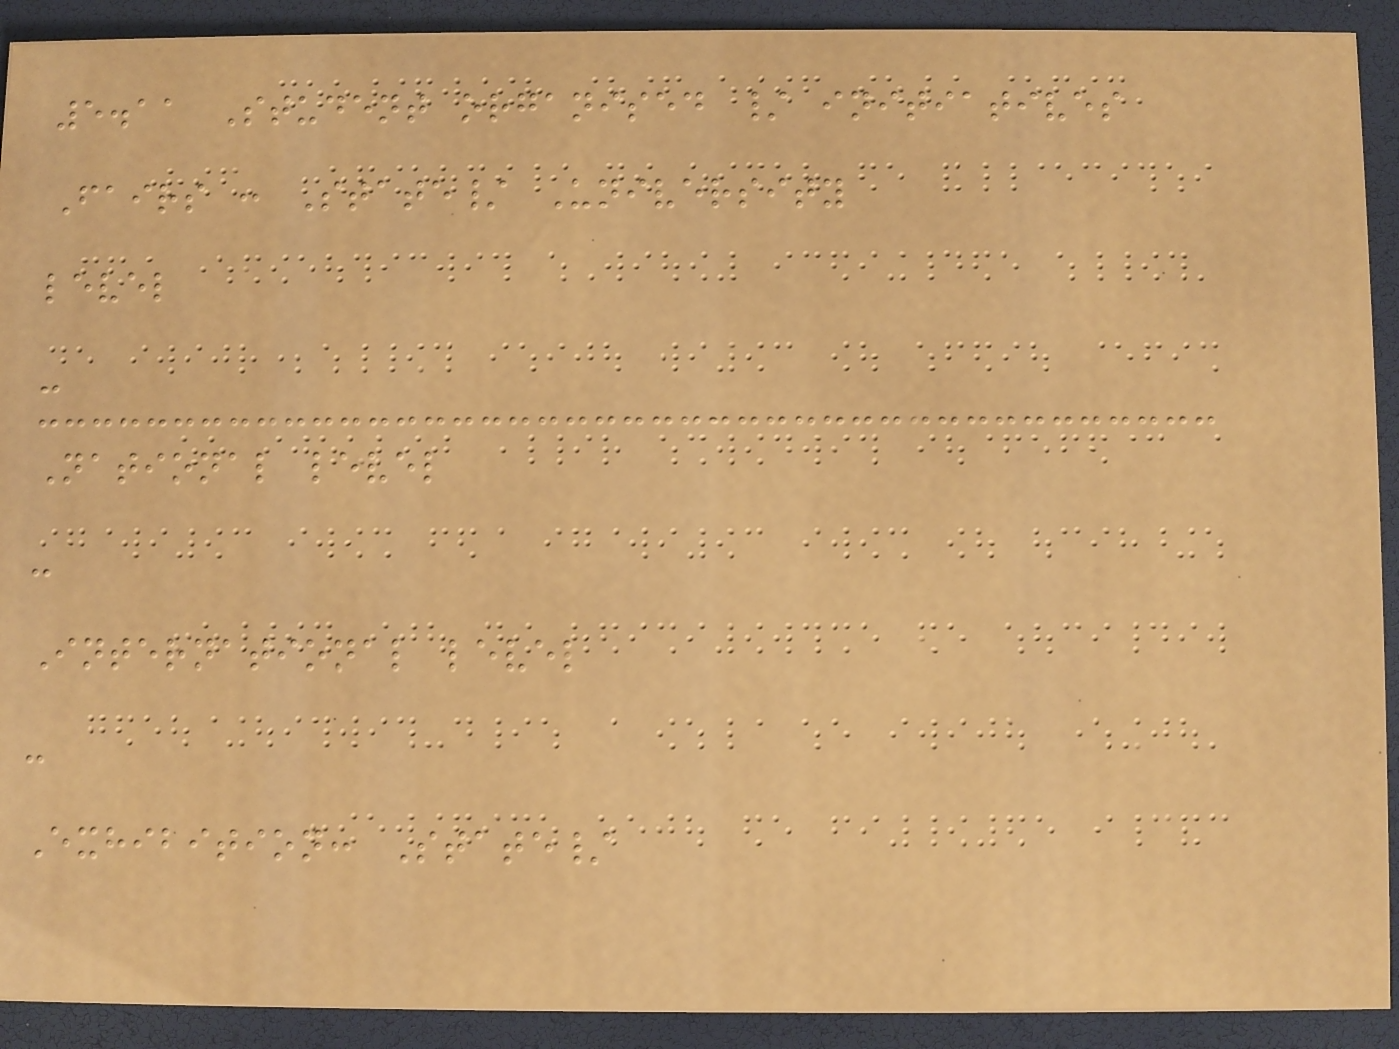5.11 Student organised / initiatives
Fairs : State/ University
level
-
National level
-
International level
-
Exhibition: State/
